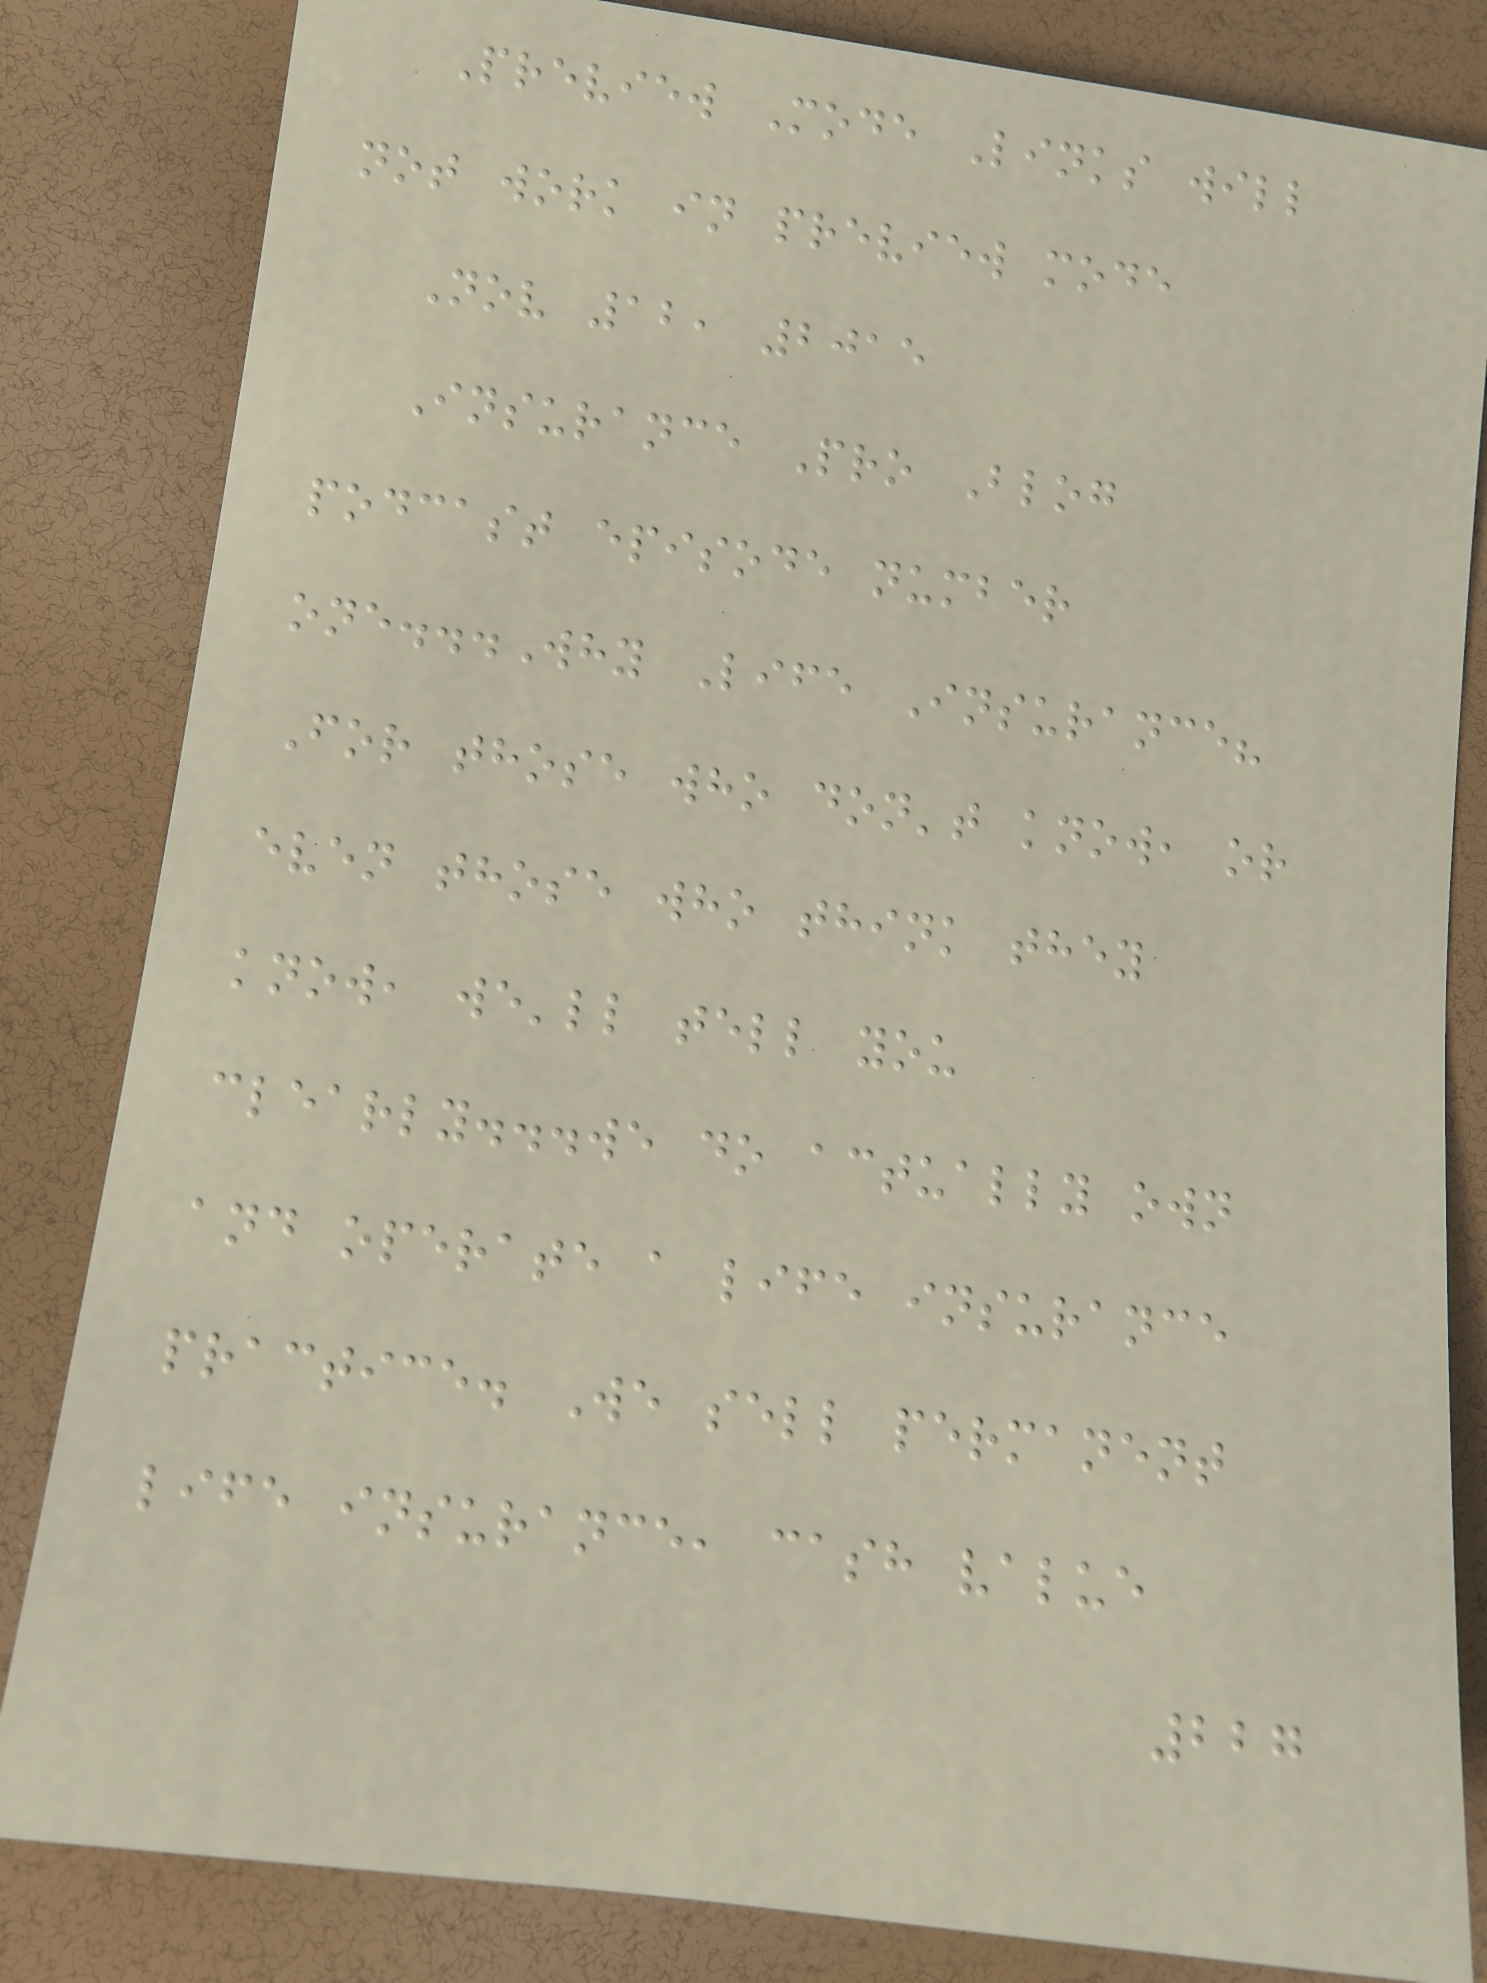Preview Mode Links will
not work in preview mode
Nov 12, 2015
Insurance Pro Blog
podcast episode number
one...Why Life Insurance?
For those who don't know, or
even those who think they
know, we'll tell you
clearly...we do actually own
and operate a life insurance
practice. We sell permanent
life insurance, cash value
227
